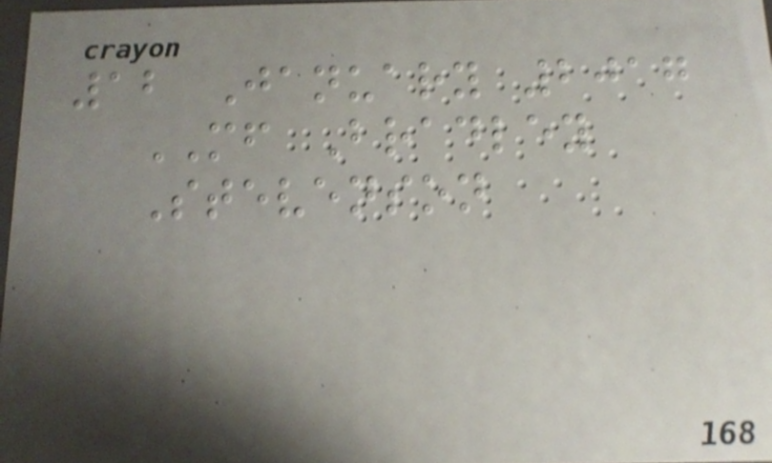12 January 2017
MF Bradley
Stevenson
